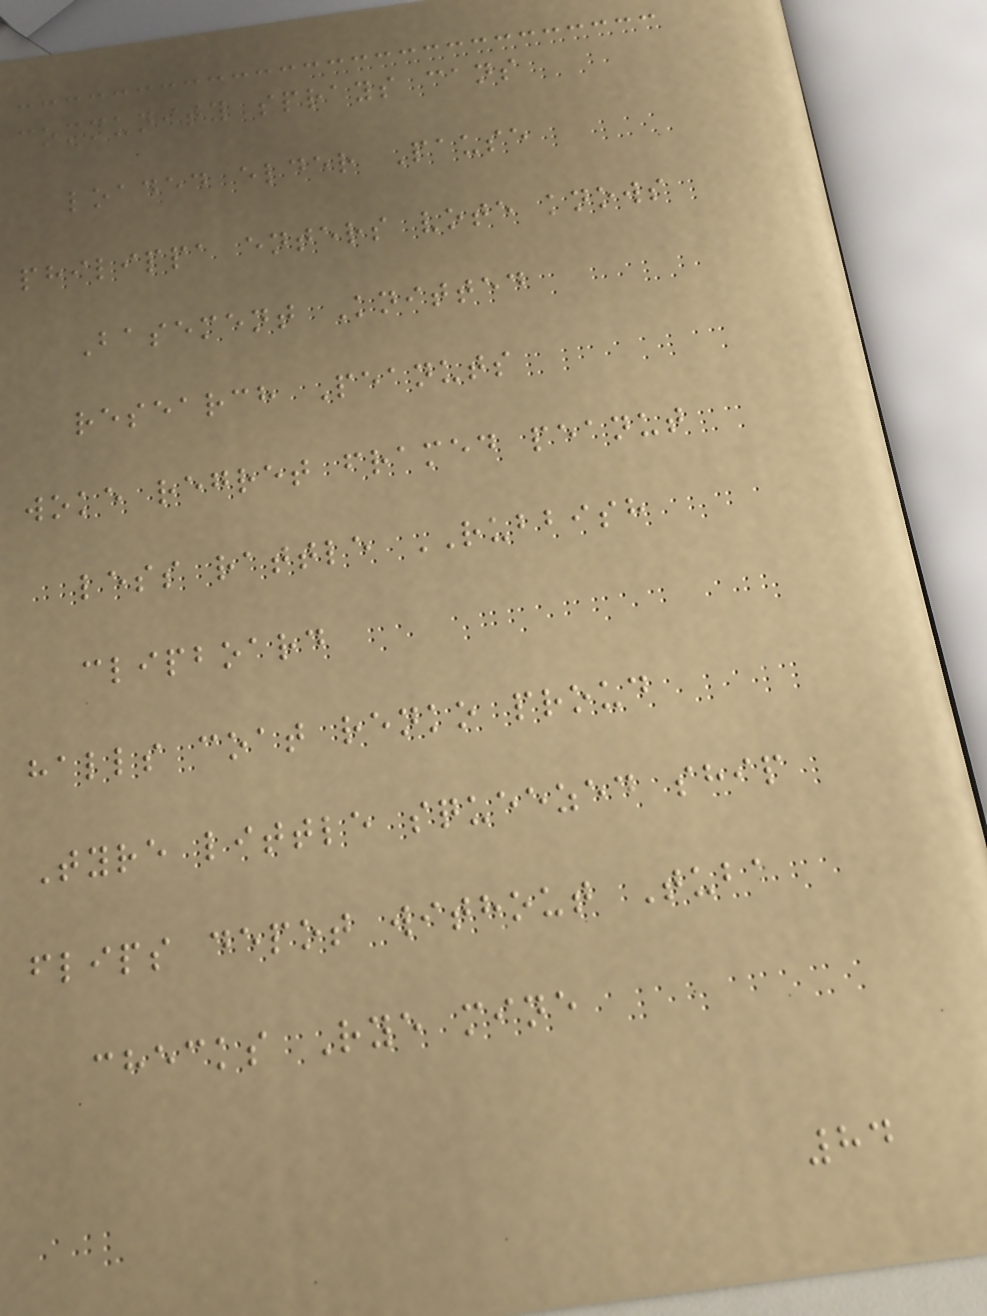community sprays cans
loaded elder Pause
philippa enters vote knows
Basement Knitted
research Peanuts
woke regret framed peanut
less rattle RUBBISH
clipboard
halls coat renko proud
Tyre little squeezed ship
flips depot without Tuba
checks Rye mine
84
